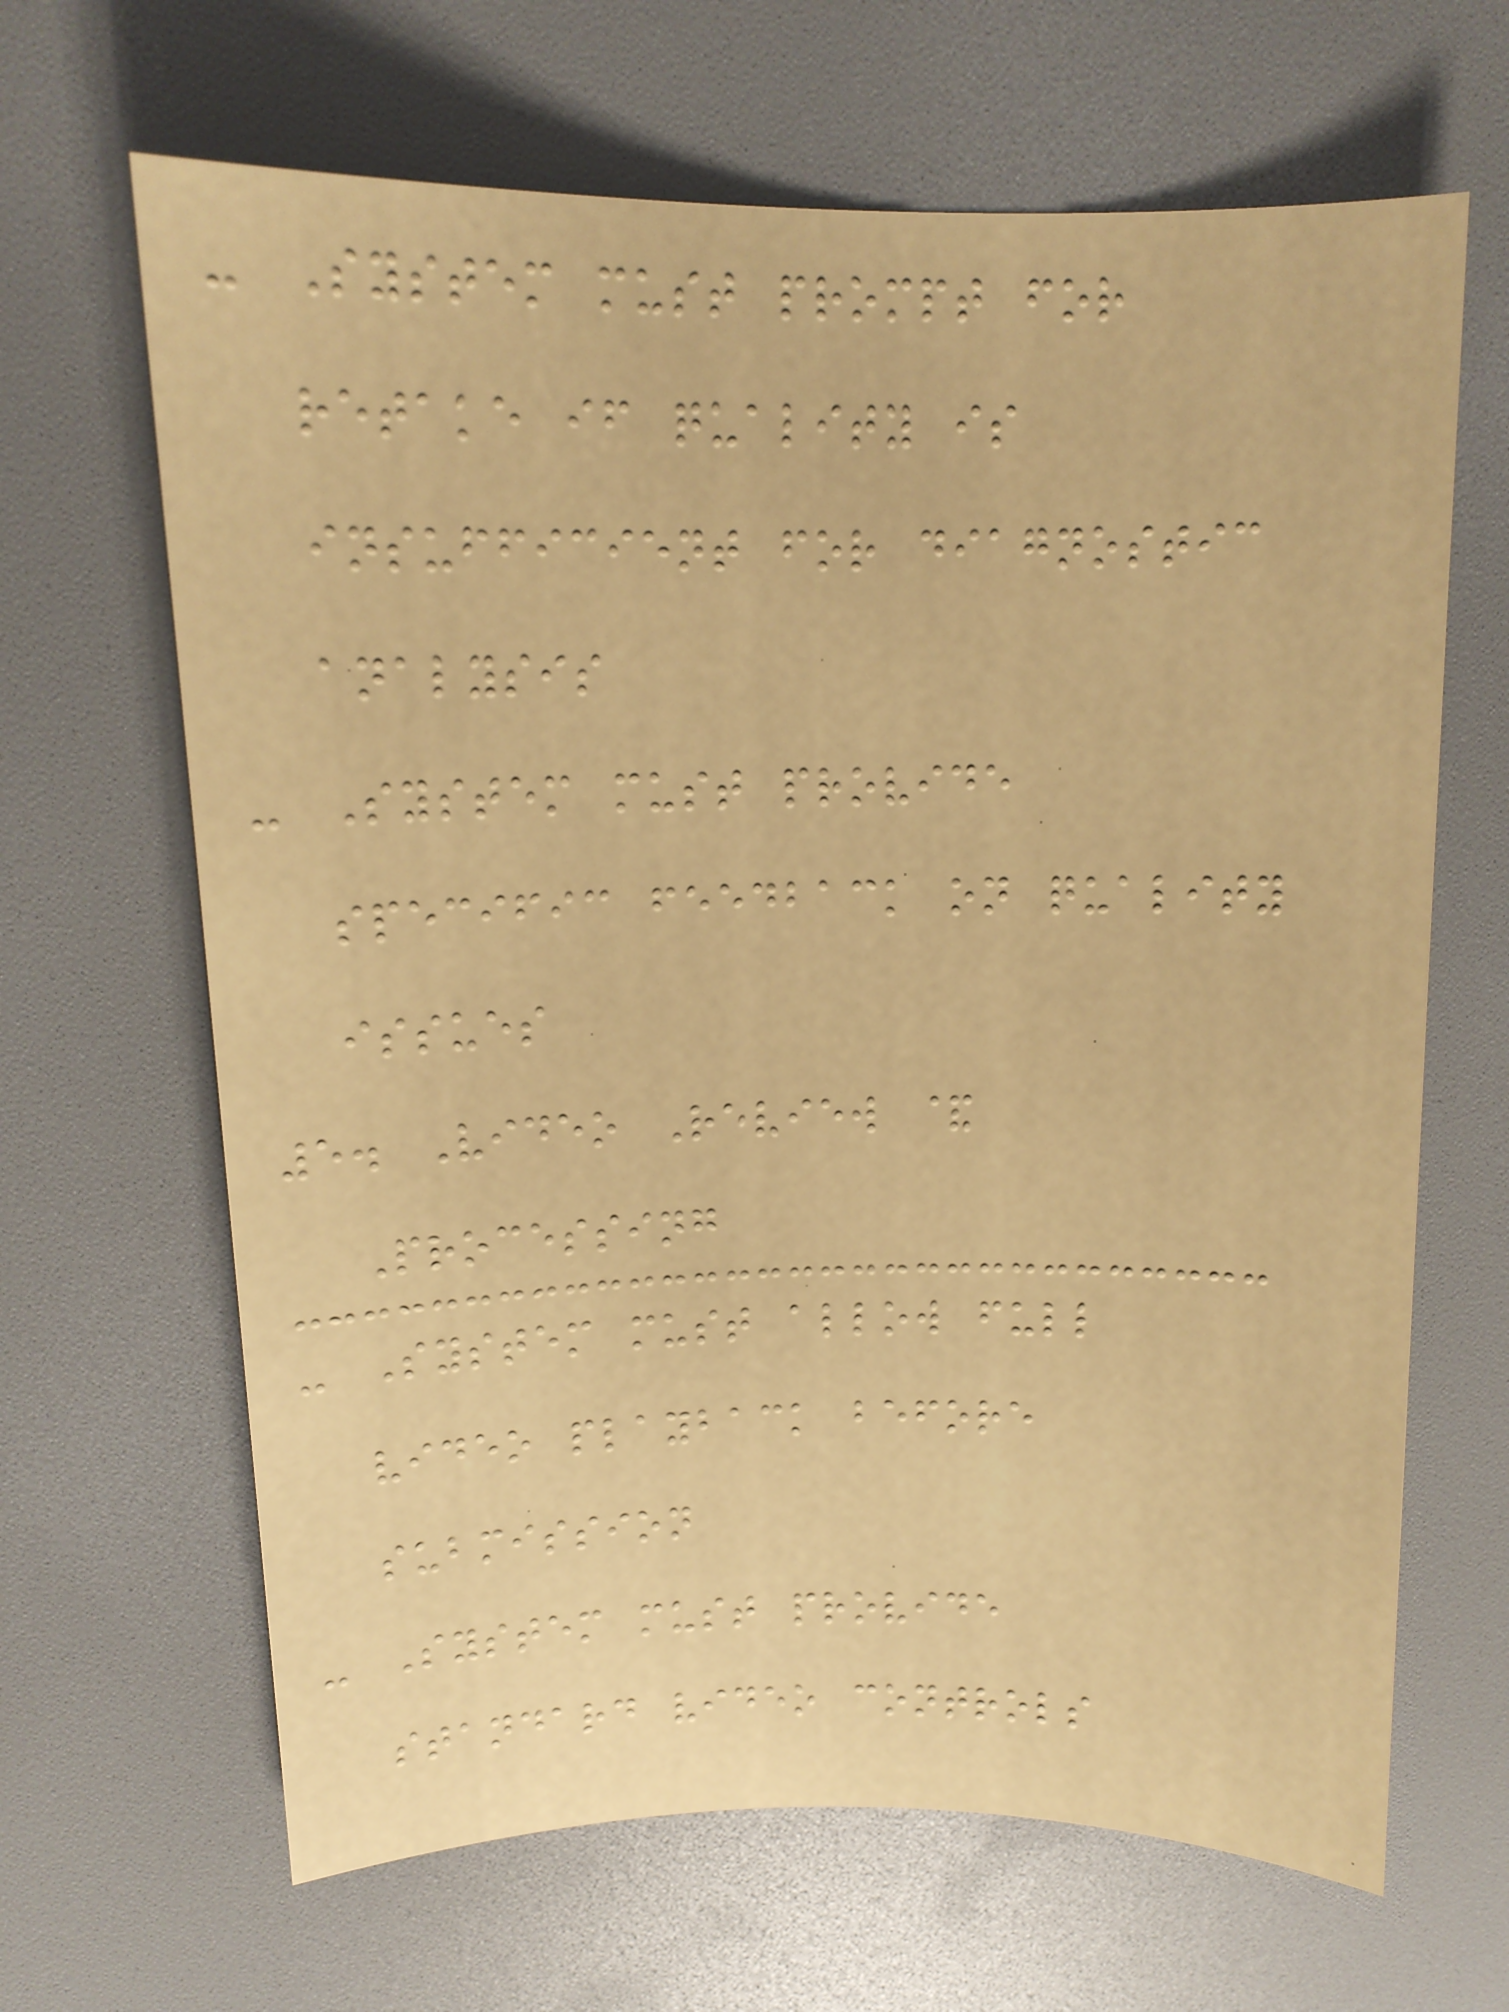- System must prompt for
retake if quality is
insufficient for diagnostic
analysis
- System must provide
specific feedback on quality
issues
5. Video Review &
Processing
- System must allow full
video playback before
submission
- System must provide
standard video controls
